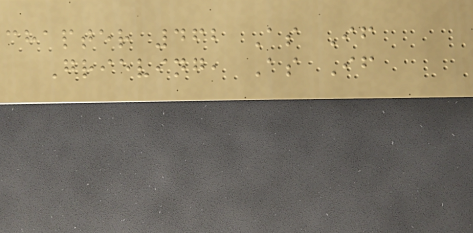chapter 462 As If
Grieving, As If
